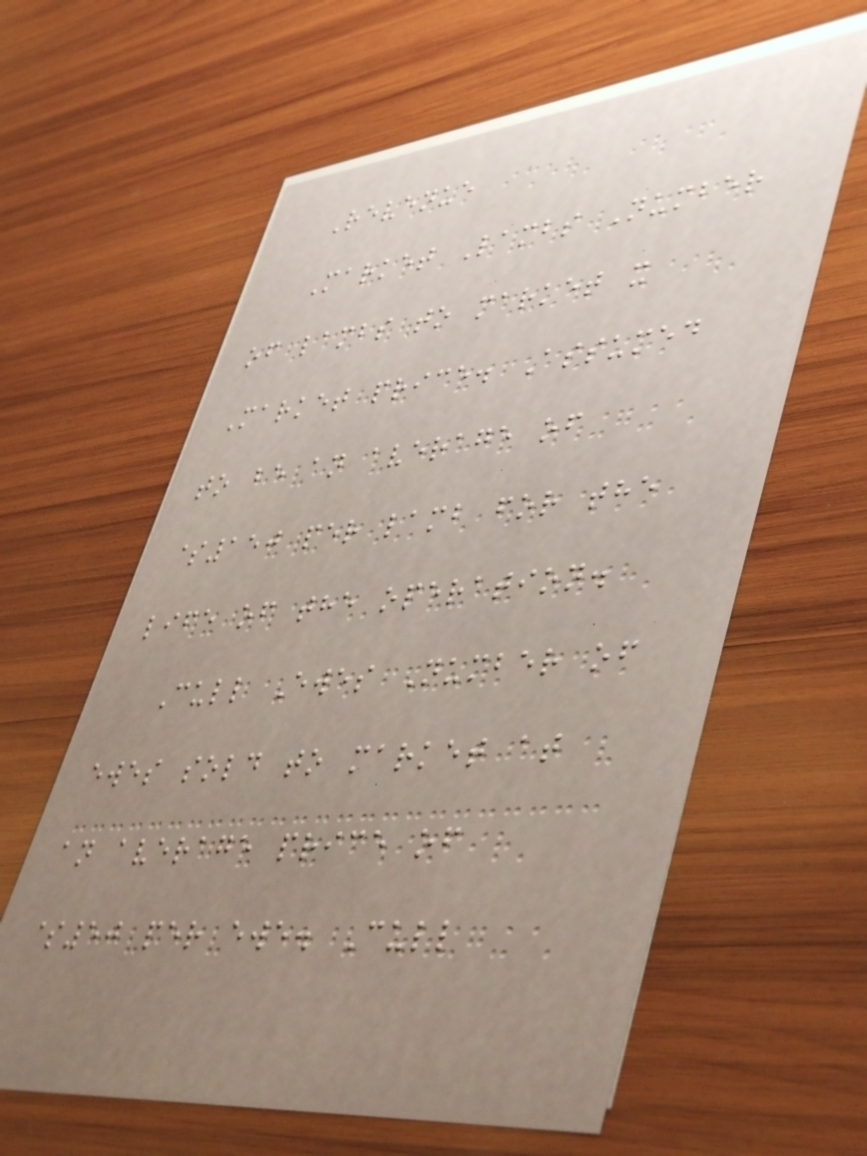Revenue
Market Lambs Number
of lambs to market x
Market price. Assumed
to be an average of
$150 per lamb for the
life of the operation.
Cull Ewes Number of
ewes sold to market at
an average price of
$50 per ewe. Cull
